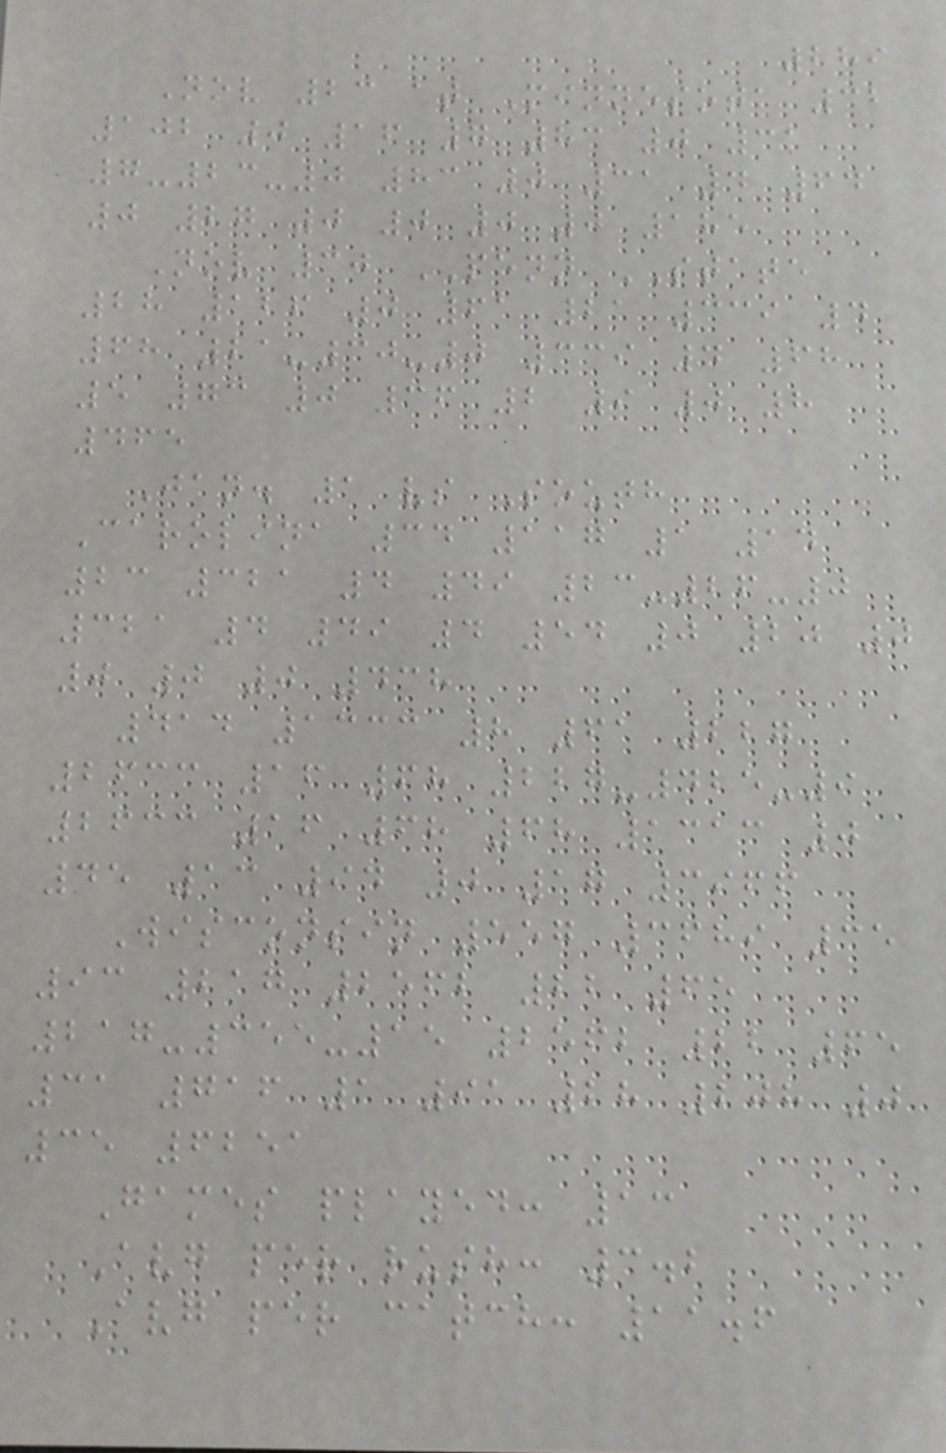289
Nov 23 at Minnesota 32
102 0 16 7 83 0 31
7-23-0 83 0 31 4 64
0 27 0 0 0 0 185
Nov 30 PENN STATE
28 126 0 61 21 339 4
68 21-30-0 339 4 68
5 73 0 36 2 9 0 8
465
Jan. 1 vs South
Carolina 34 117 1 14
23 321 4 49 23-26-0
321 4 49 4 54 0 20 0
0 0 0 438
414 1333 8 61 227
2633 16 68 227-425-9
2633 16 68 68 1313 0
45 13 94 0 17 3966
Wisconsin 557 3689 35
93 217 2562 22 65
217-355-15 2562 22 65
31 716 1 91 28 208 0
35 6251
Games played: 13
Avg per rush: 3.2
Avg per catch: 11.6
